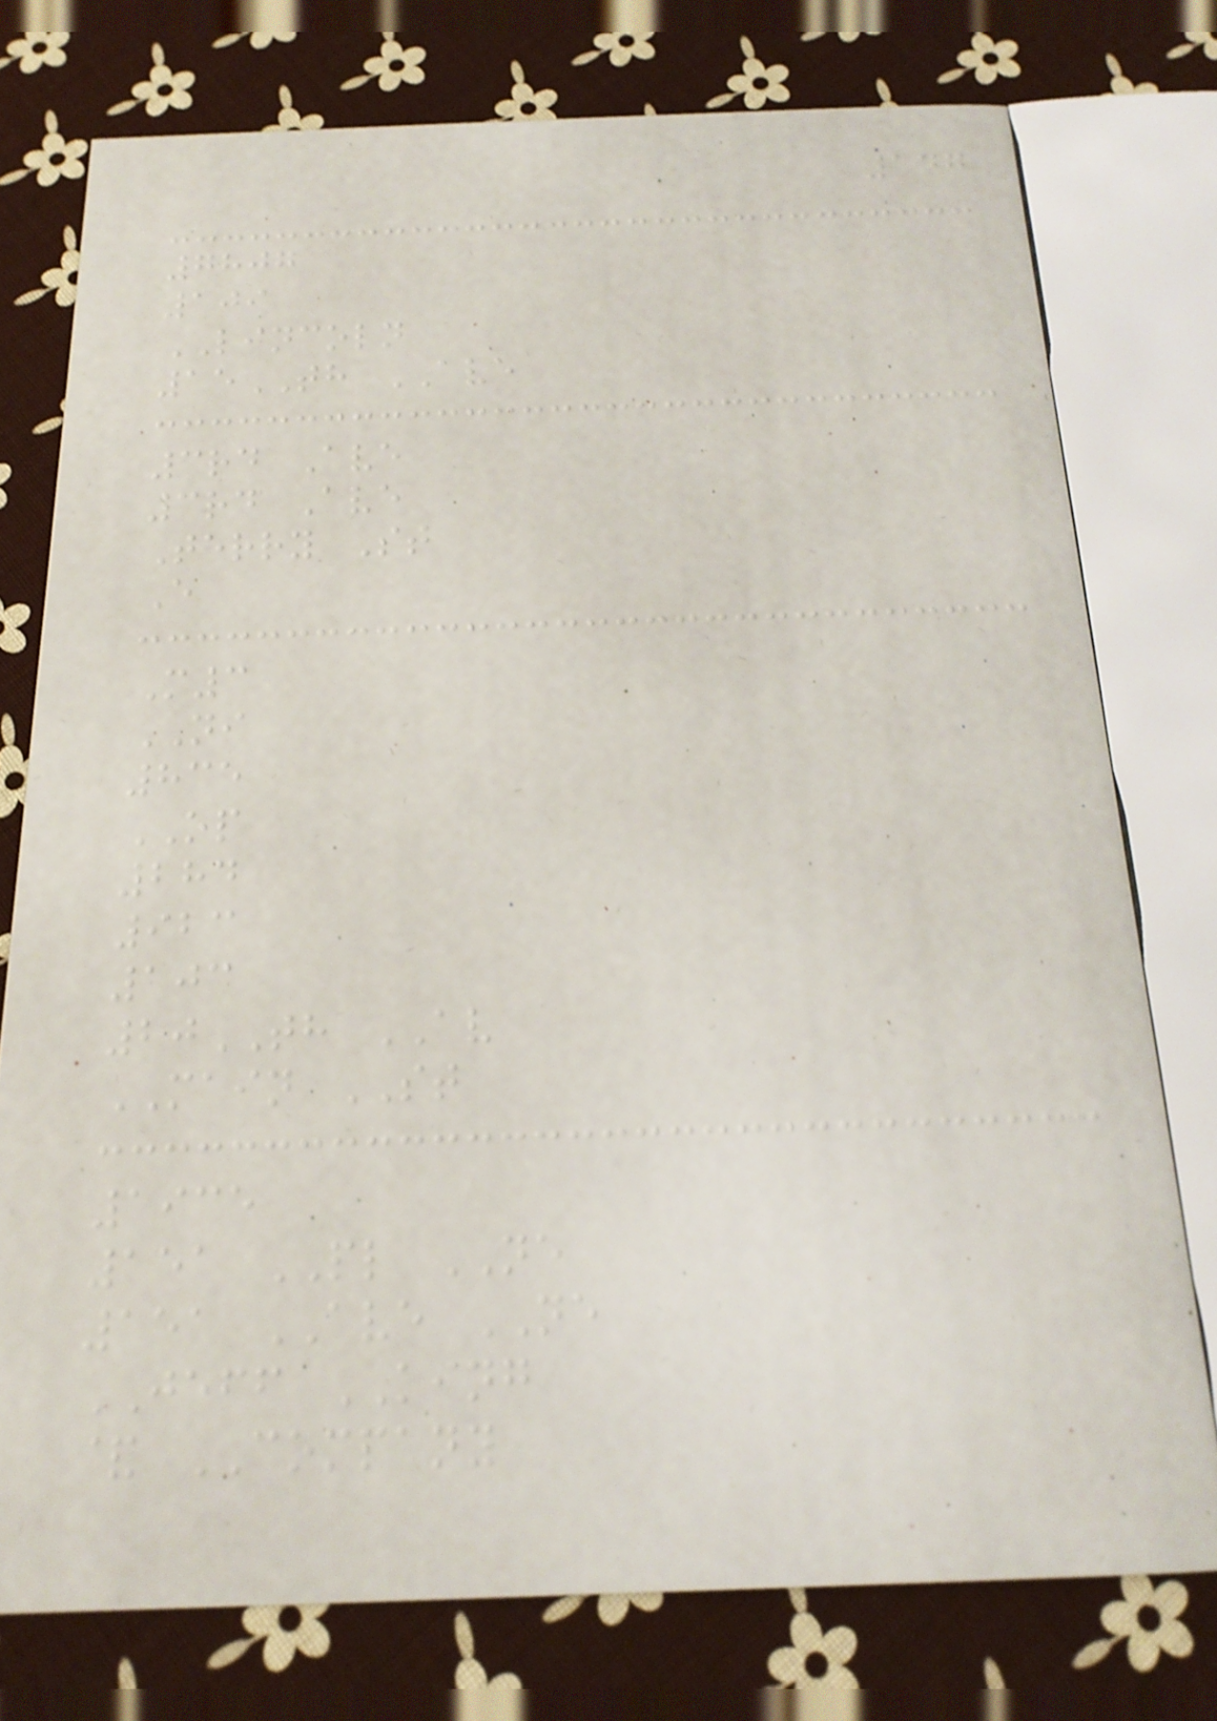147
7807
109
LINCOLN
15TH AVE
3rd Ave
3rd Ave
Terry St
E
M3
NI
835
OP
284
923
103
20TH AV
MAIN ST
1935
151 PL NE
151 AVE NE
JEFF KING
& COMPANY
